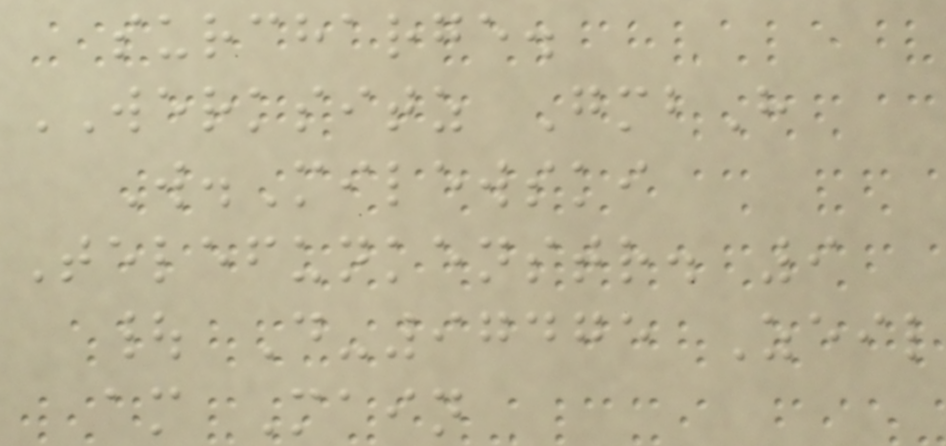surcharge.
WERKSITZ GmbH
W.Milewski
Telefunkenstr. 9
| D-97475 Zeil
am Main
